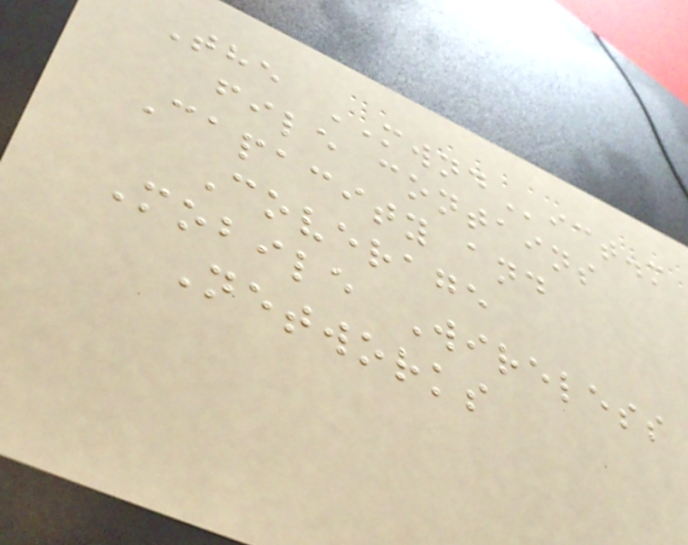The MWNDict.m
file contains
Capacity and
Coverage
Mobile Wireless
Networks
